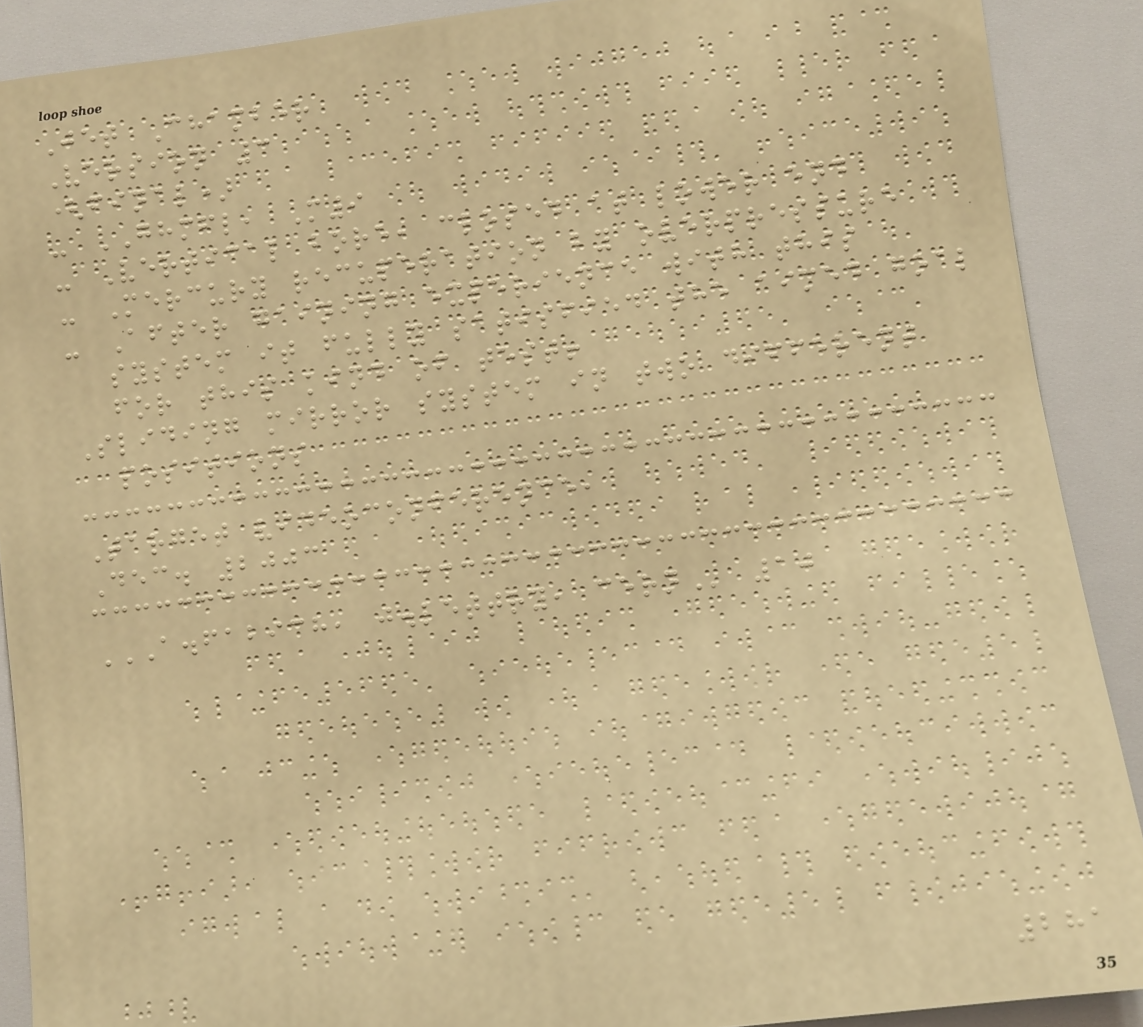Jet Chamber
Version 3
(final)
- GHMFL, M9
- Vertical bore, closed at lower end
- Mercury recuperation by overpressure
- After gaining experience with this
system it fully satisfied the aimed goal
for this kind of test!
Sliding mirror system in two different
positions
Target videoconference,
Dec. 2003
A.FABICH, J.LETTRY, CERN 10
281
